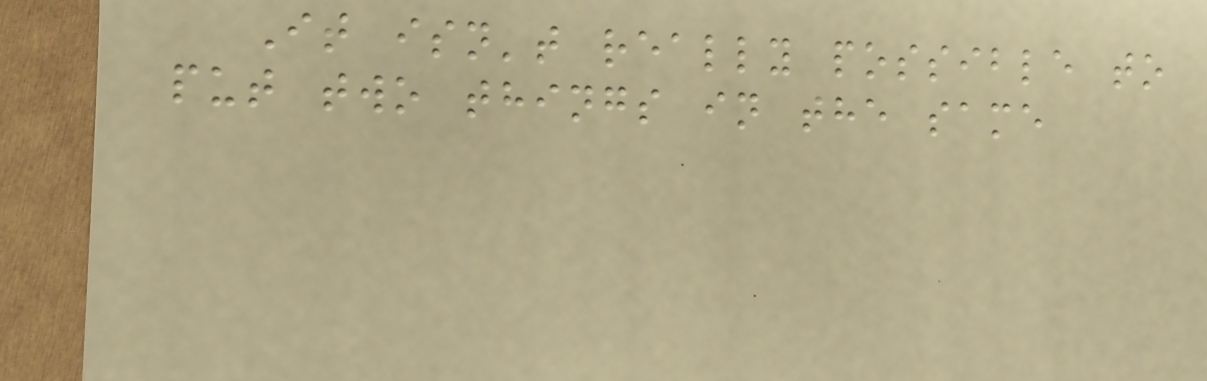It isn't really possible to
put two things in the same
